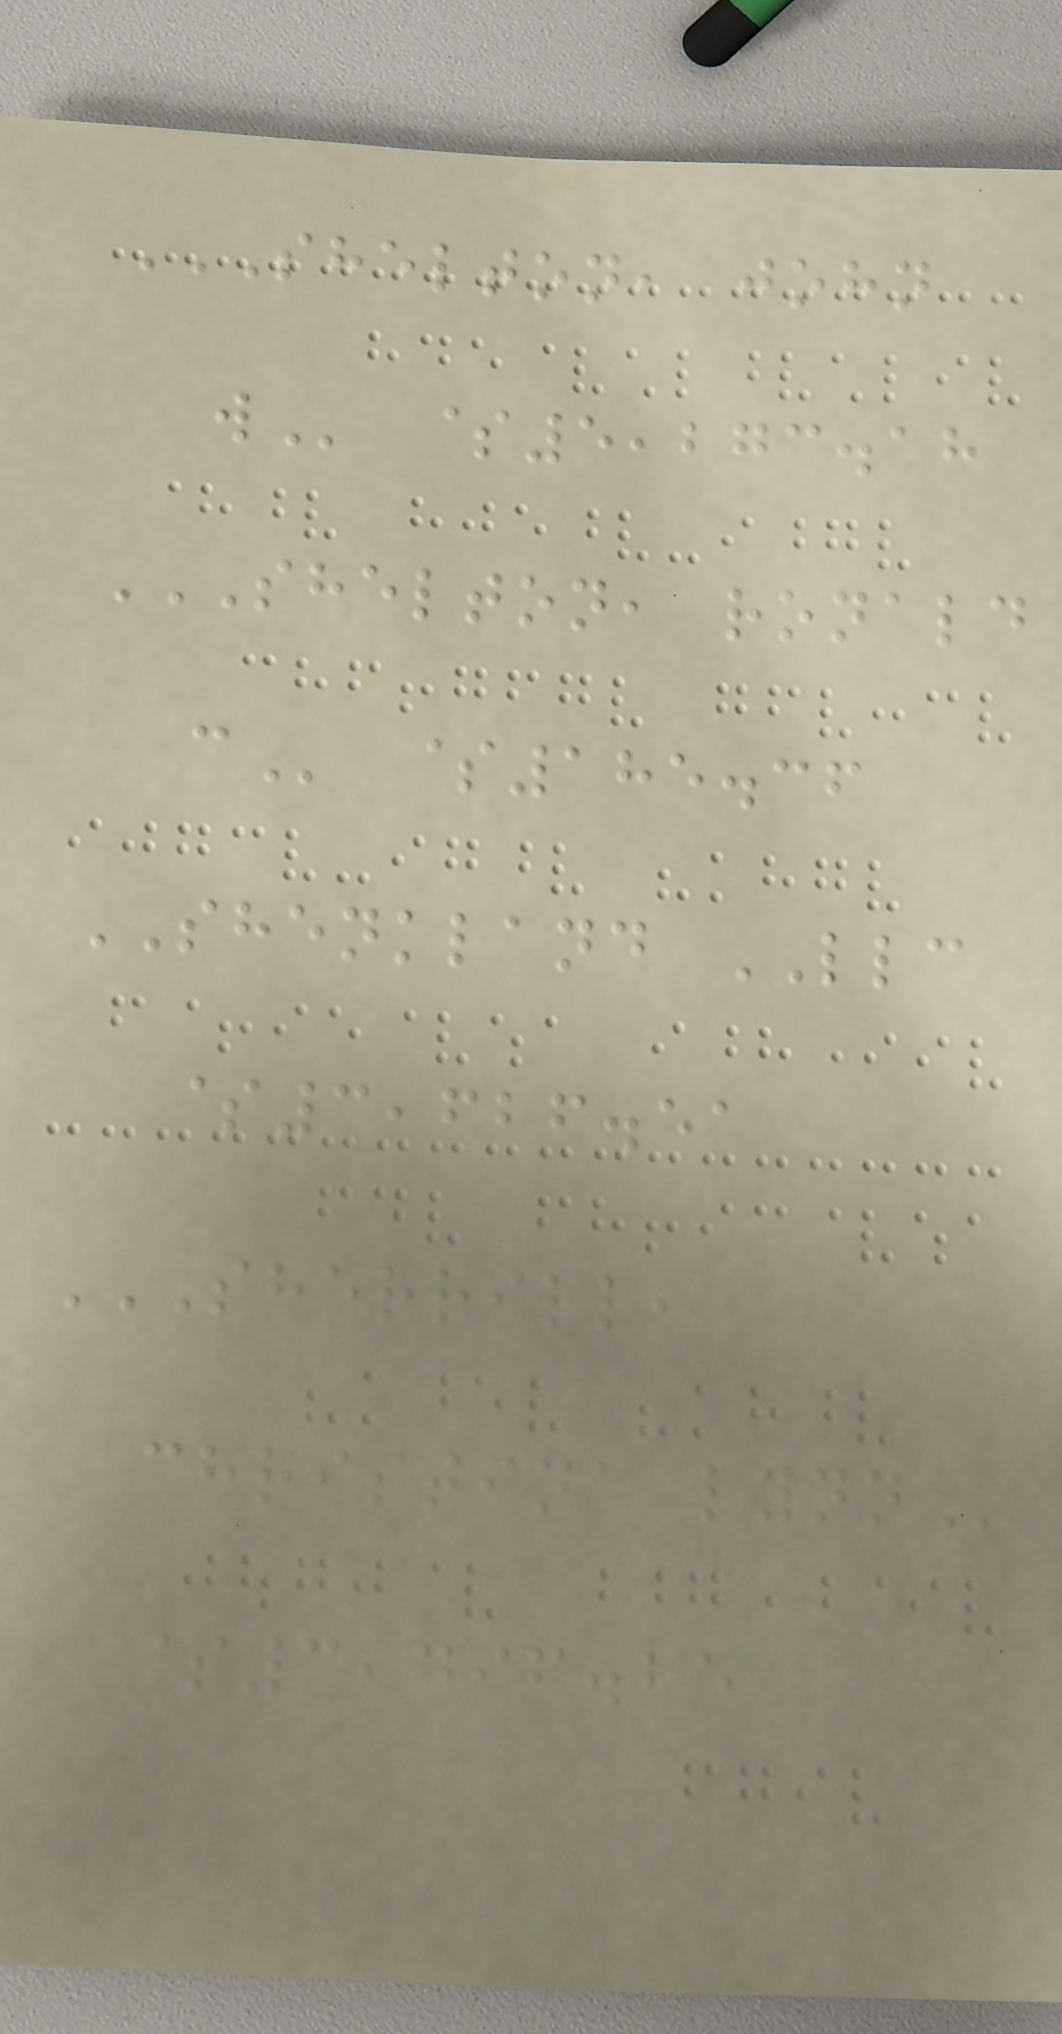SHELTON, JOHN
W $5,273.18
SHELTON, RONALD
C $185.36
SHENKLAND LLC
$3,626.51
SHERRILL,
CHRISTINA LYNN
$3,496.25
